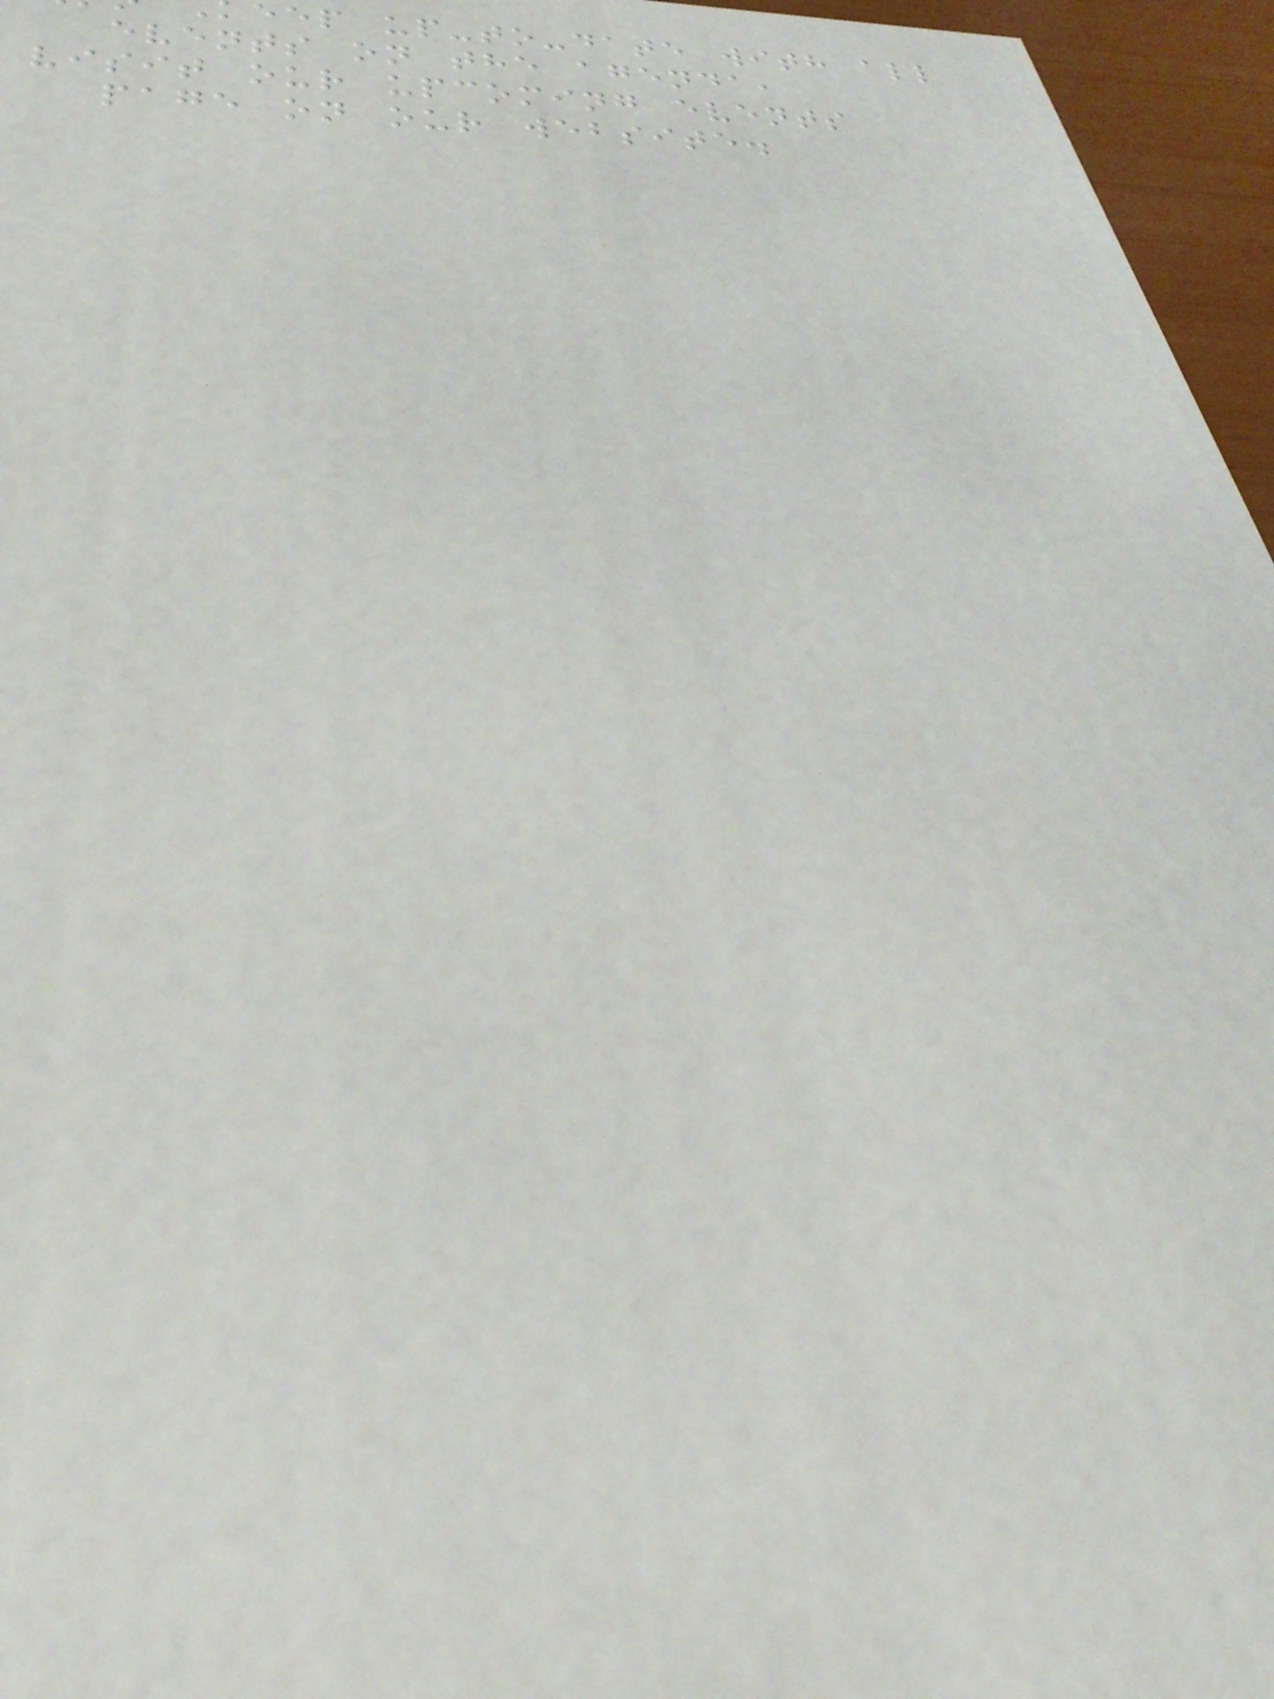eep up-to-date with all
events on the agenda,
visit our upcoming events
page on our website.
